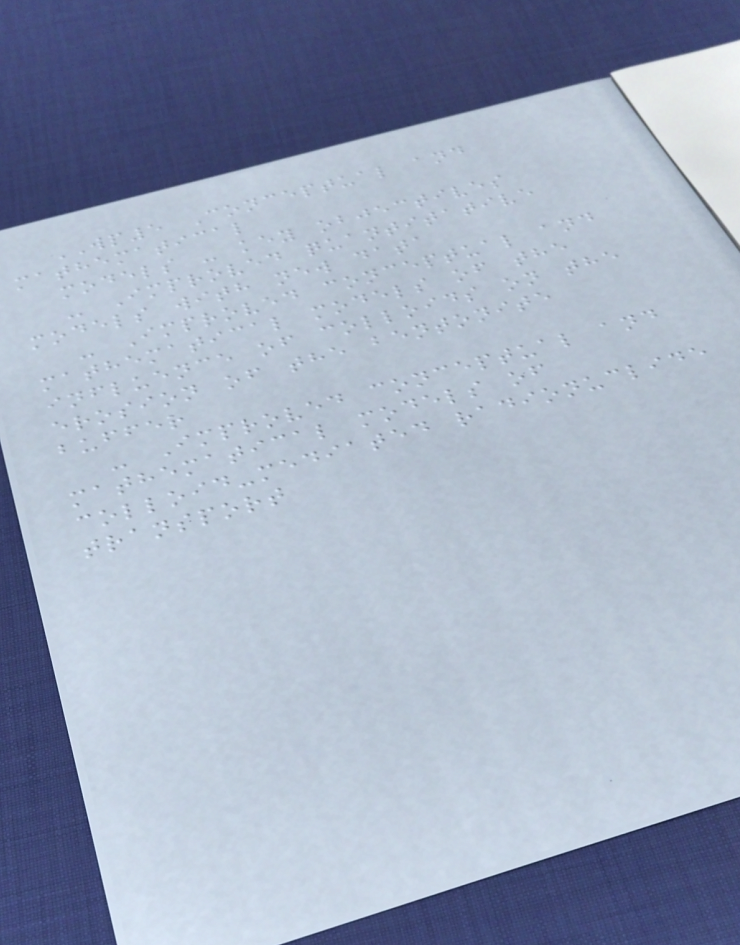WP5 Conceptual and
mathematical
models - key objectives
- Improved quantitative
models with new data
- Improved conceptual and
mathematical models of the
influence of colloids on the
erosion of the bentonite
buffer
- Improved conceptual and
mathematical models of
colloid-mediated radionuclide
transport
